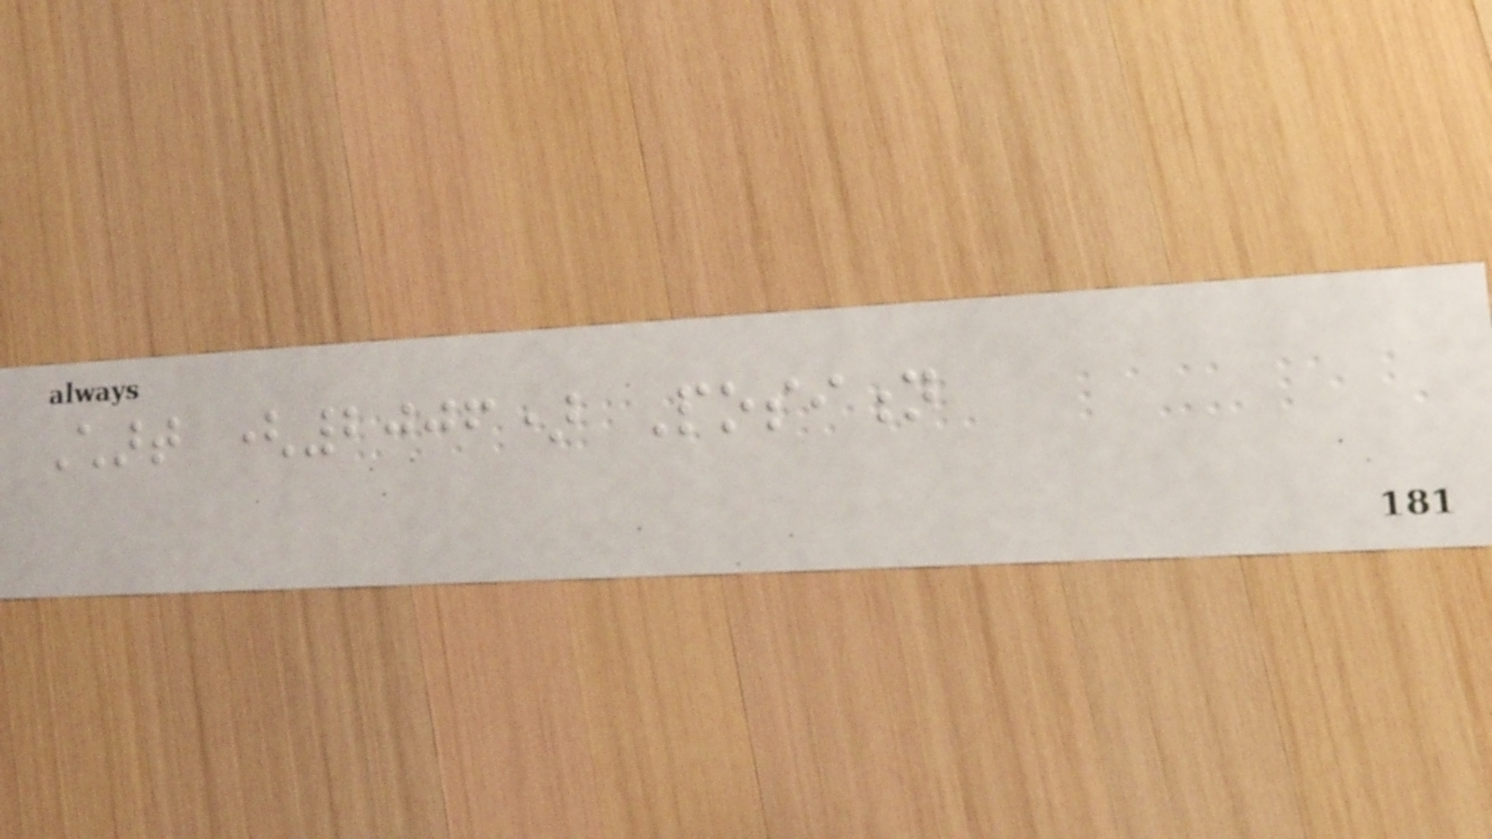Chart (2006) Position
